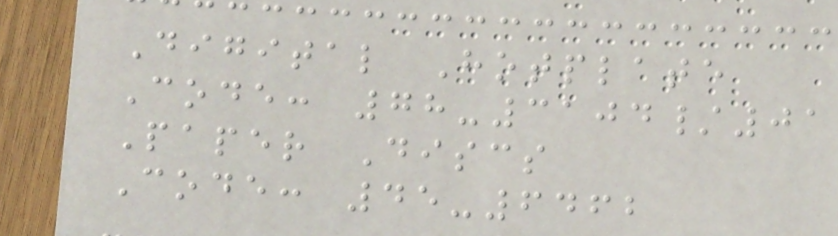Digital Hotplate
Code: 78-3104/01
Paper Discs
Code: 45-6462
